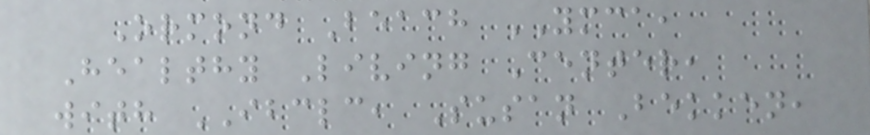Ormond Beach YMCA,
Healthy Living Center,
with IBCLC, Susan Bekken,
